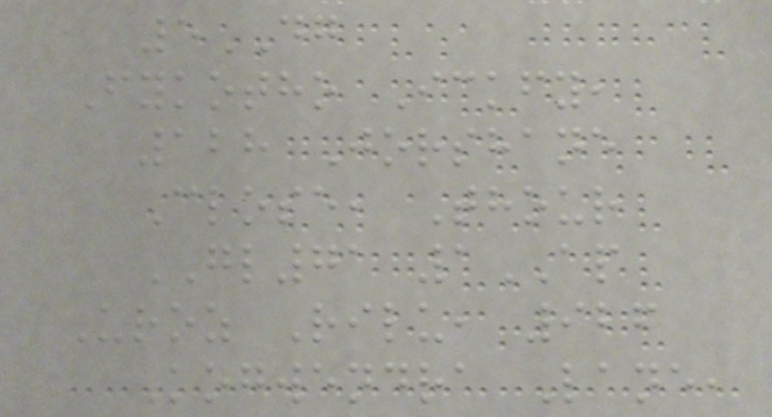5DG
Fykotho Ickfy,
128 Jorshane
Close, Thour
GL71 1AP
Uroz Rilu, 926
Kogwendra Lane,
